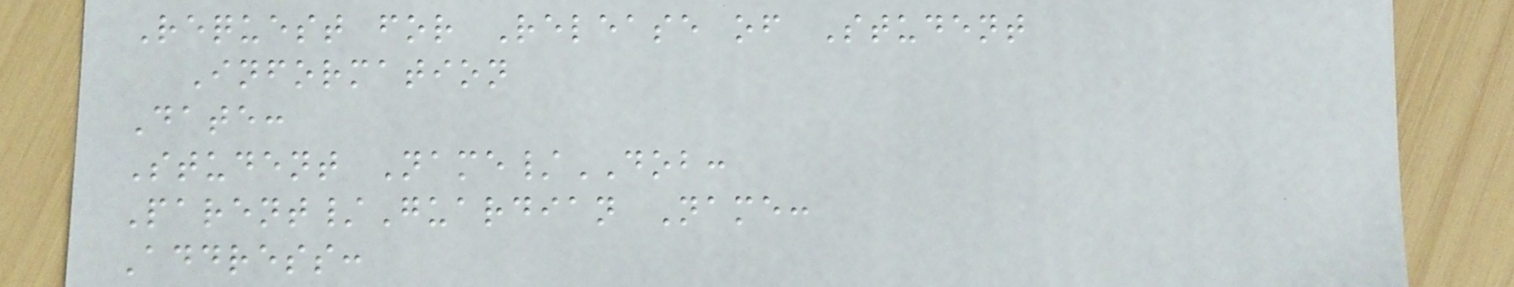Request for Release of Student
Information
Date:
Student Name/DOB:
Parent/Guardian Name:
Address:
